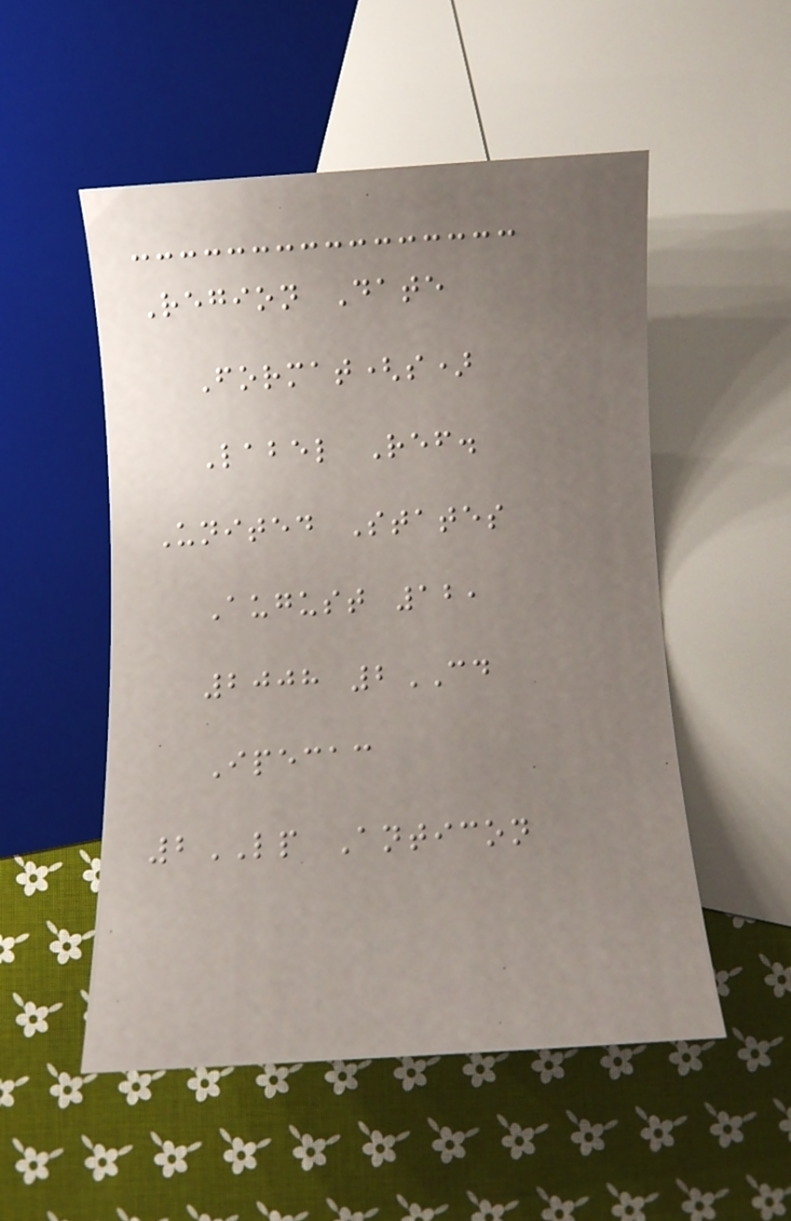Region Date
Format(s)
Label Ref.
United States
August 12,
2008 2CD
Ipecac
2LP Anticon
